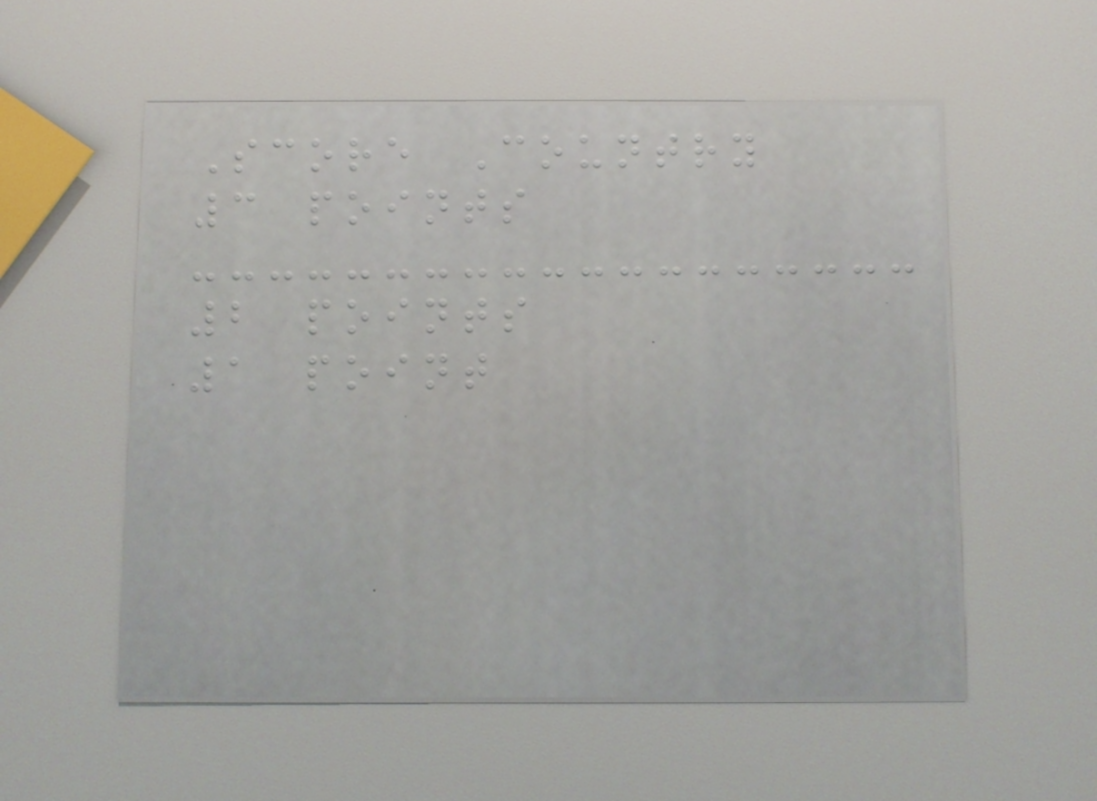Score Country
3 points
2 points
1 point
